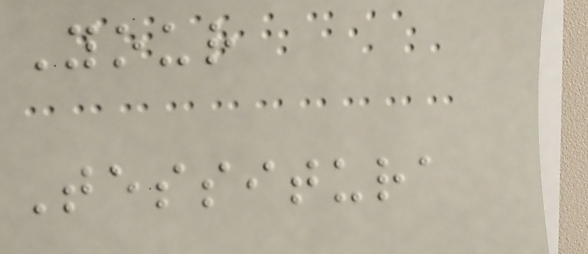Your
Tessitura
